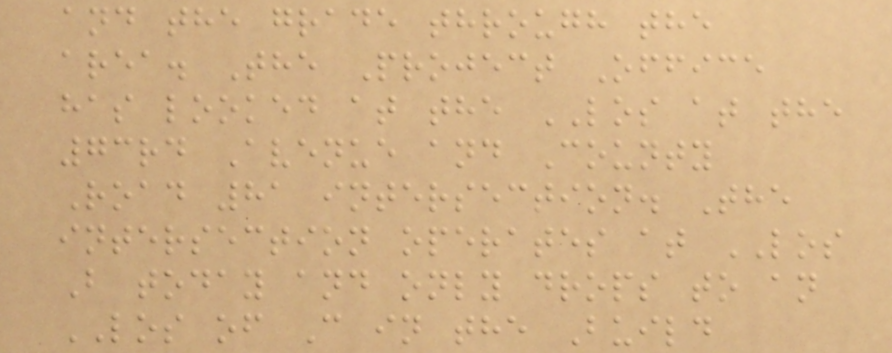and the grade through the
area. The Project Office
has looked at the LOS at the
73rd Avenue and County
Road 81 intersection. The
intersection operates at LOS
B today and only drops to an
LOS of C in the Build
